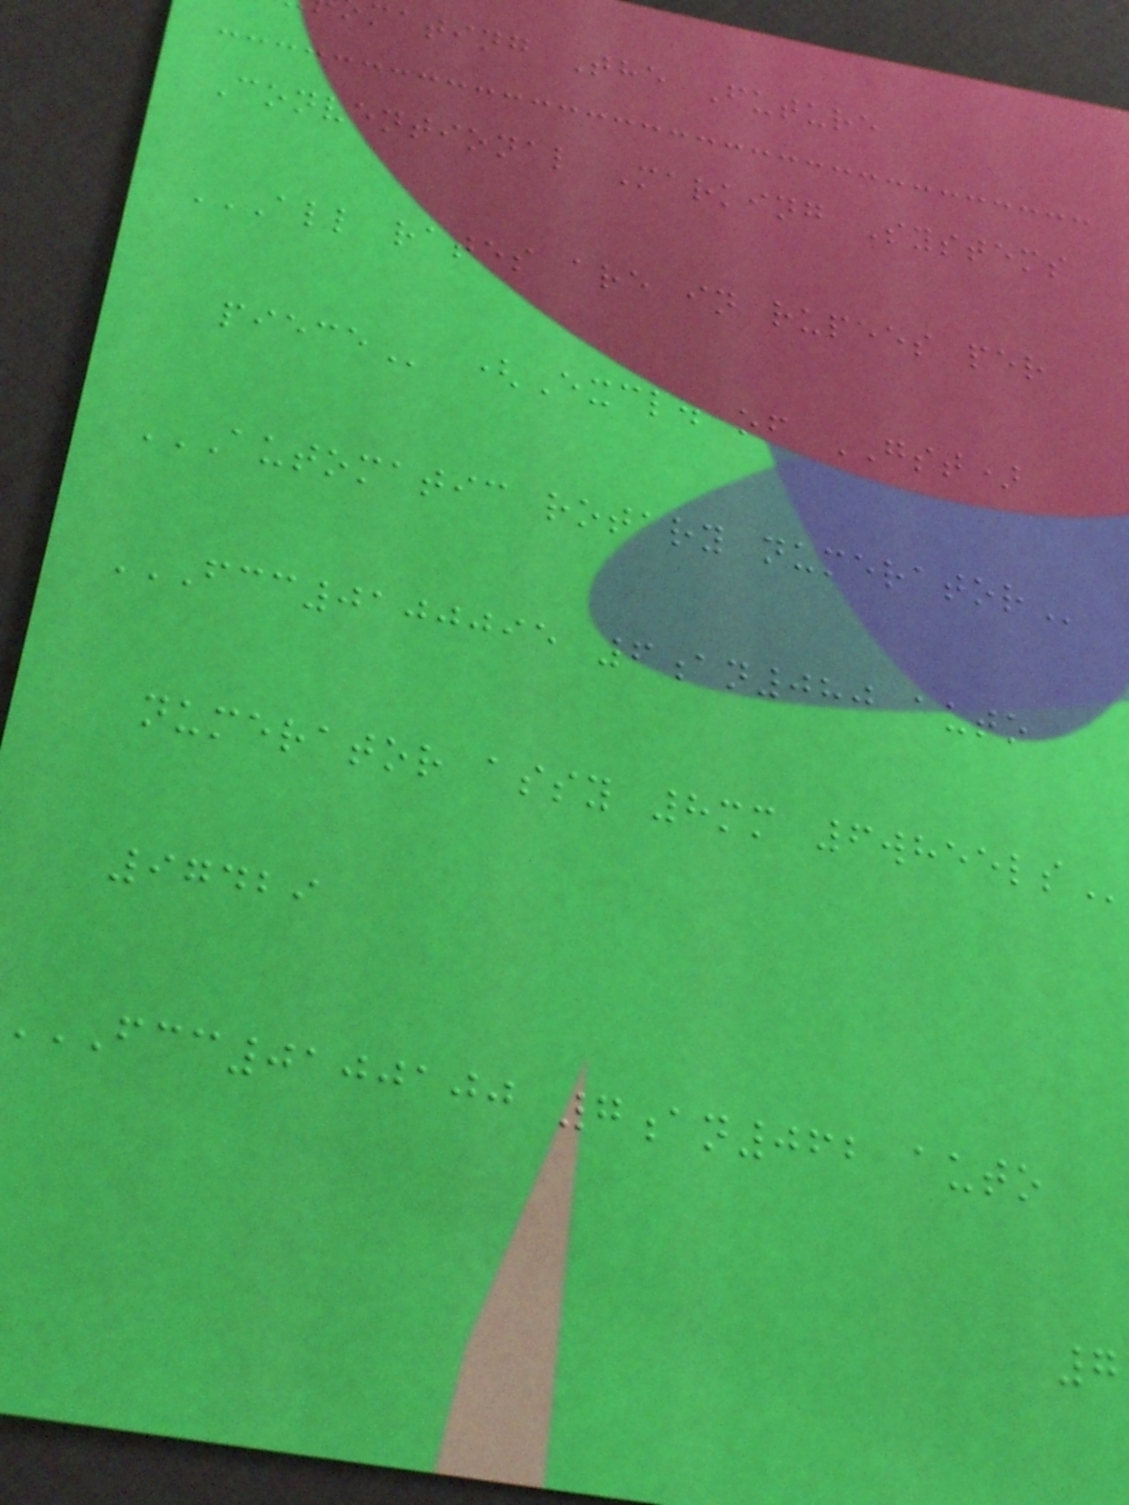mating The Future
Conventional Marking Systems
ALL RATES ARE IN RUPEES PER
(Excl. of GST)
AUTOMATIC ROTARY NUMERATOR
FCC0100095 6AN080 AUTO
numerator assy 8mm
97429
FCC0100100 7an062 auto
